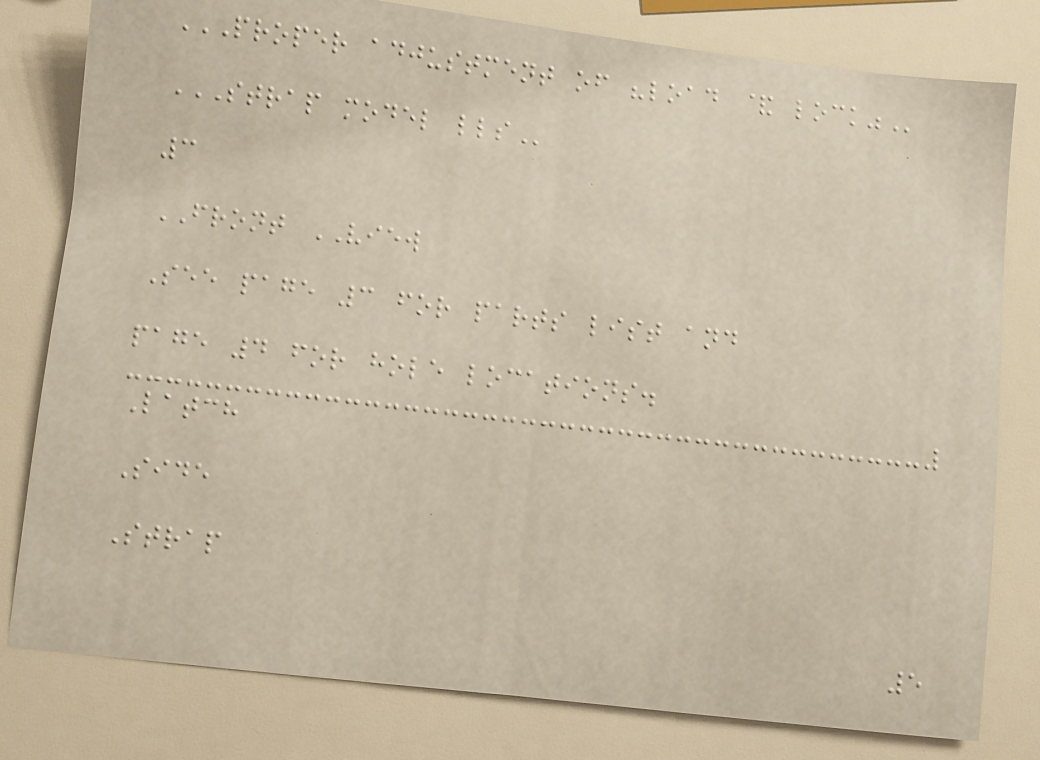PROPER ADJUSTMENT OF "LOAD & LOCK"
STRAP MODEL LLS
3
FRONT VIEW
See page 3 for parts list and
page 4 for hole locations.
Latch
Side
Strap
5
